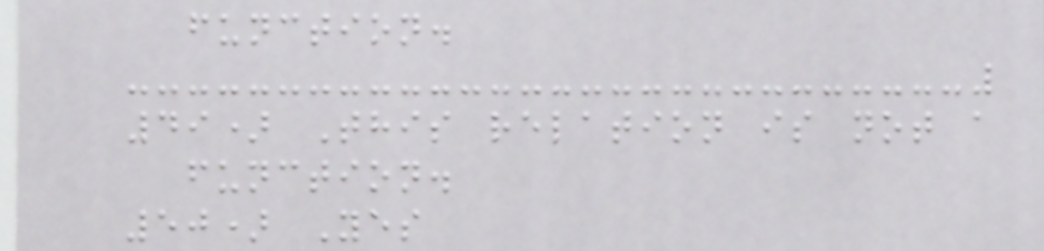function.
49) This relation is not a
function.
50) Yes
